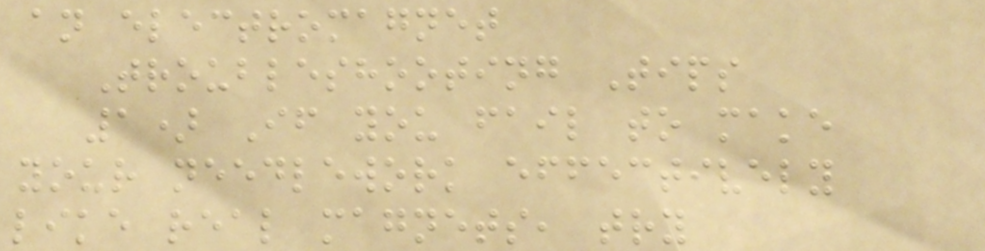an electromagnet
Troubleshooting Tips
1) If you fail to make
your needlework effectively
like real magnets, try
